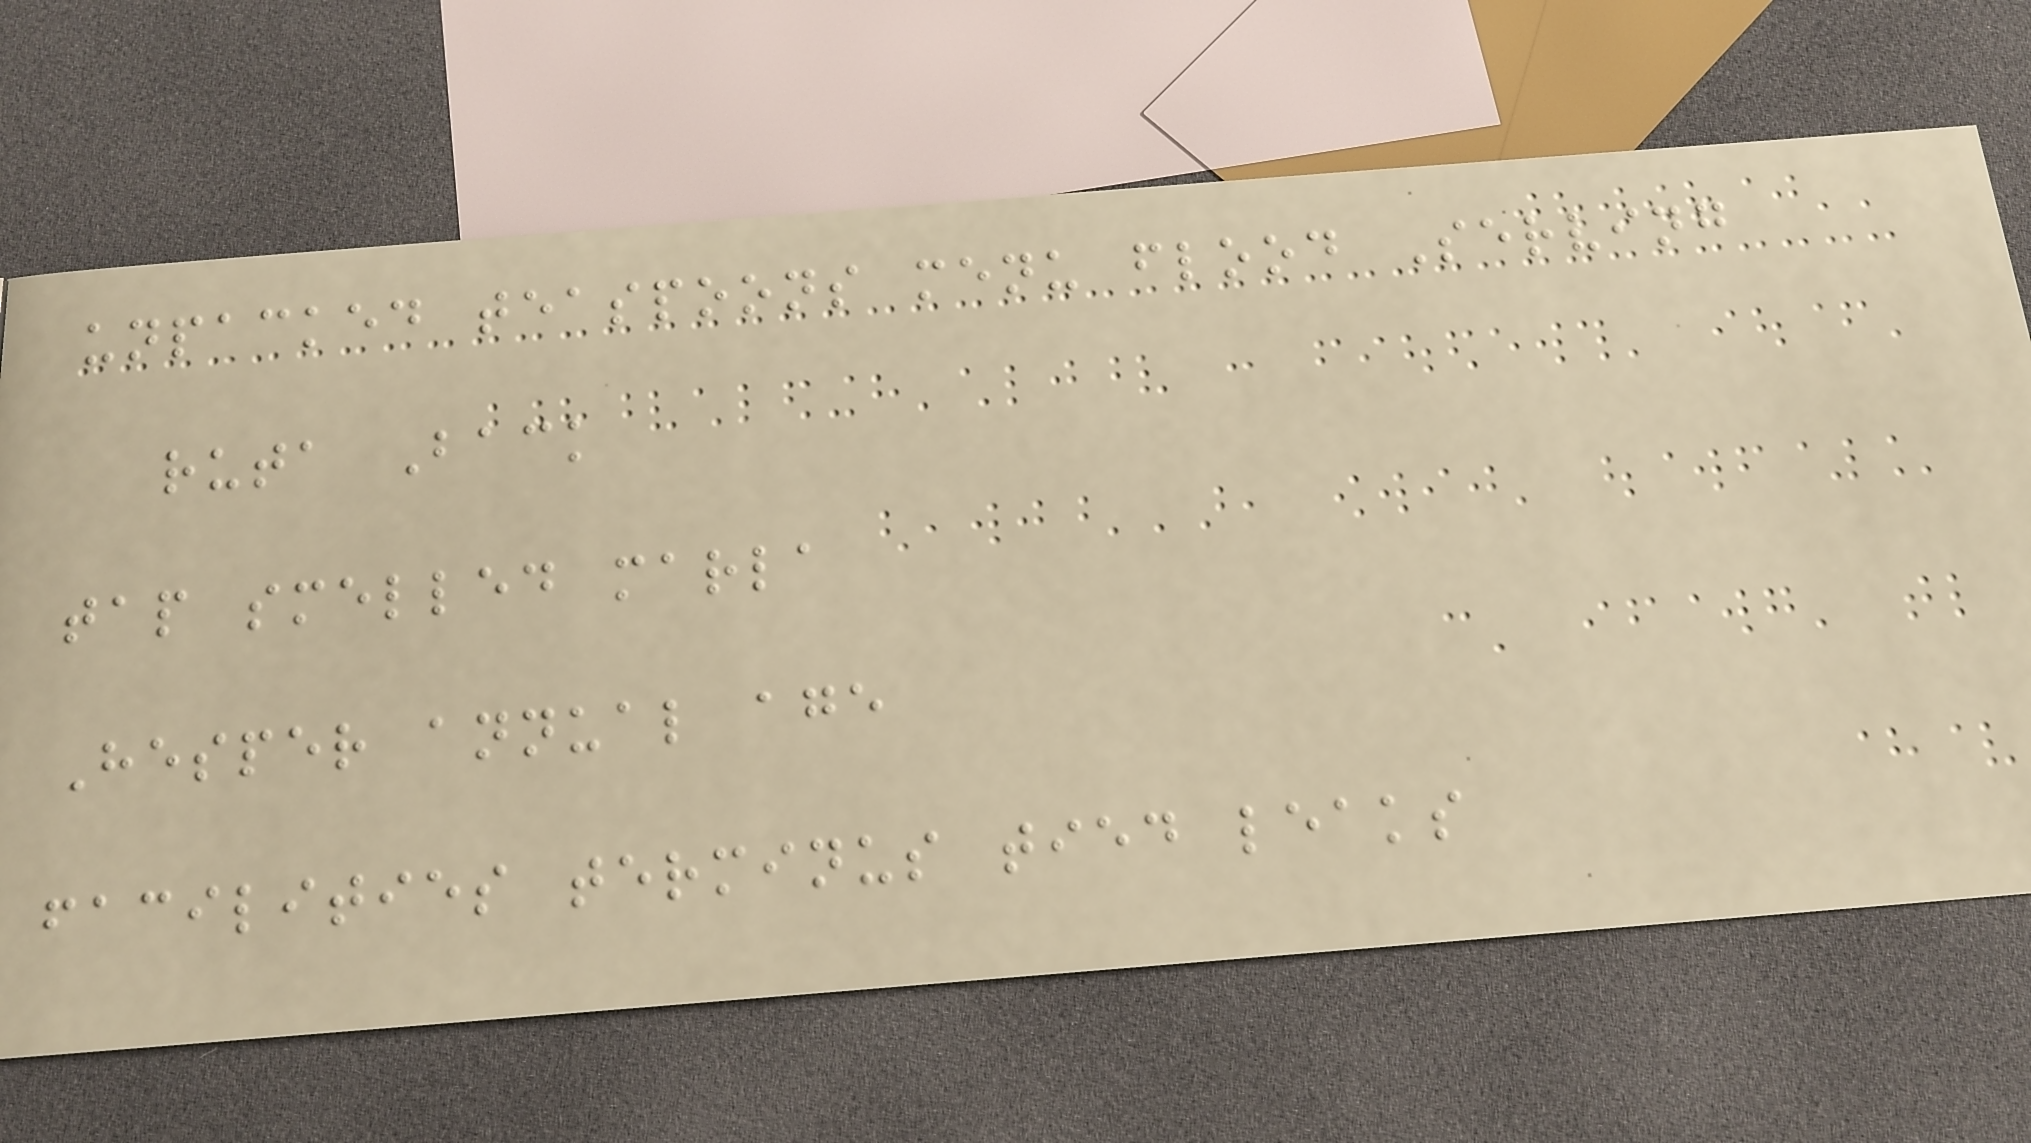unpacked teaspoons menu flood Serving
ruta Back
tap smelled marla
Hesper annual age
facilities terminus tied leaks
